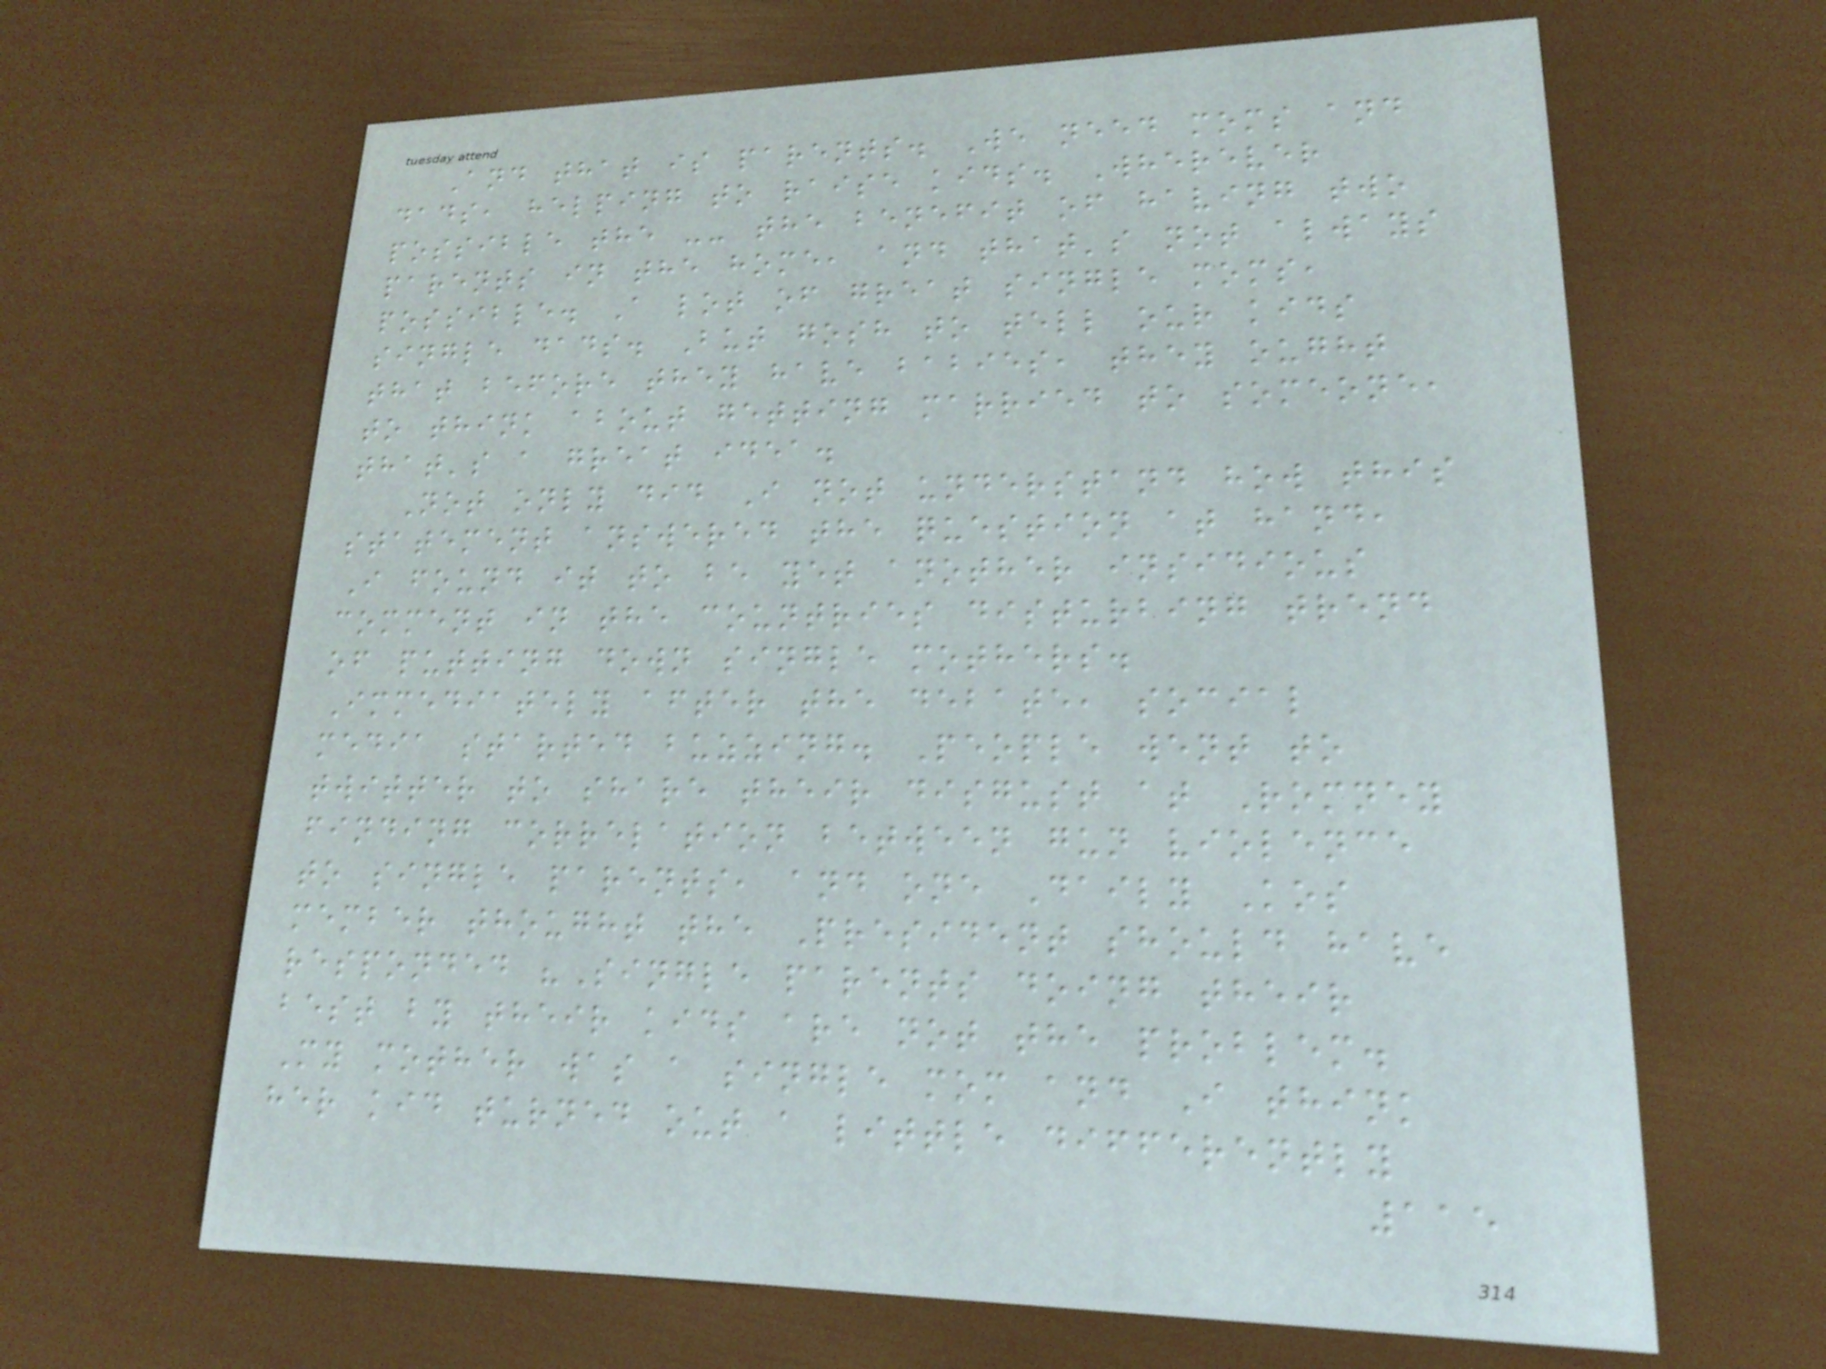And that is parents. We need moms and
dads, helping to raise kids. Wherever
possible the -- the benefit of having two
parents in the home, and that's not always
possible. A lot of great single moms,
single dads. But gosh to tell our kids
that before they have babies, they ought
to think about getting married to someone,
that's a great idea.
Not only did I not understand how this
statement answered the question at hand,
I found it to be yet another insidious
comment in the countries disturbing trend
of putting down single mothers.
Immediately after the debate, social
media started buzzing. People went to
twitter to share their disgust at Romney
finding correlation between gun violence
to single parents, and one Daily Kos
member thought the President should have
responded "Single parents doing their
best by their kids are not the problem.
My mother was a single mom and I think
her kid turned out a little differently
115
